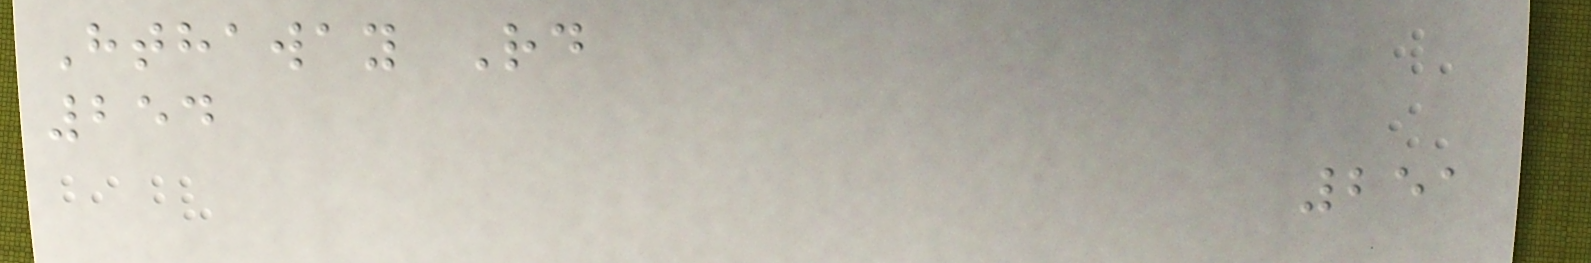Hthaway Rd
254
251
